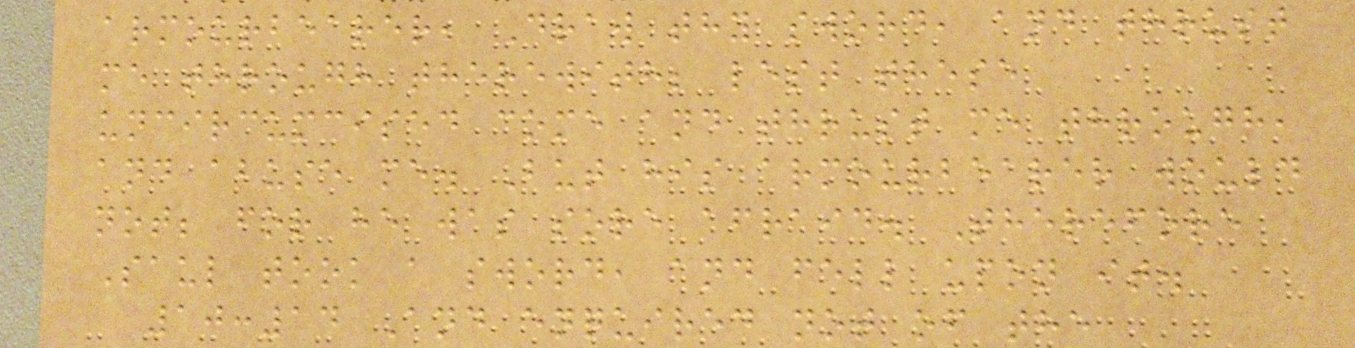armourbearer, Draw thy sword, and thrust
me through therewith; lest these
uncircumcised come and thrust me through,
and abuse me. But his armourbearer would
not; for he was sore afraid. Therefore
Saul took a sword, and fell upon it.
10:14 And enquired not of the
